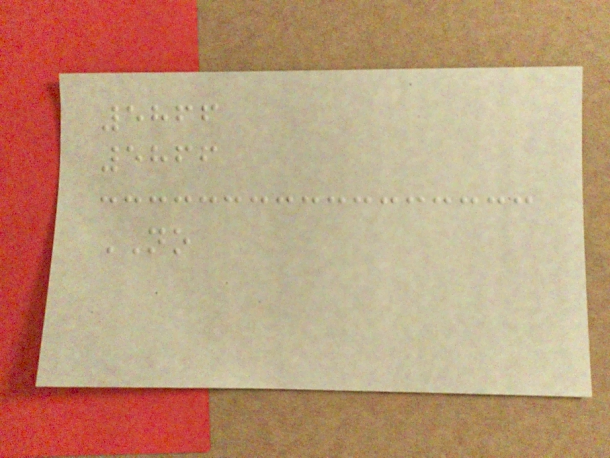5866
5866
NO
